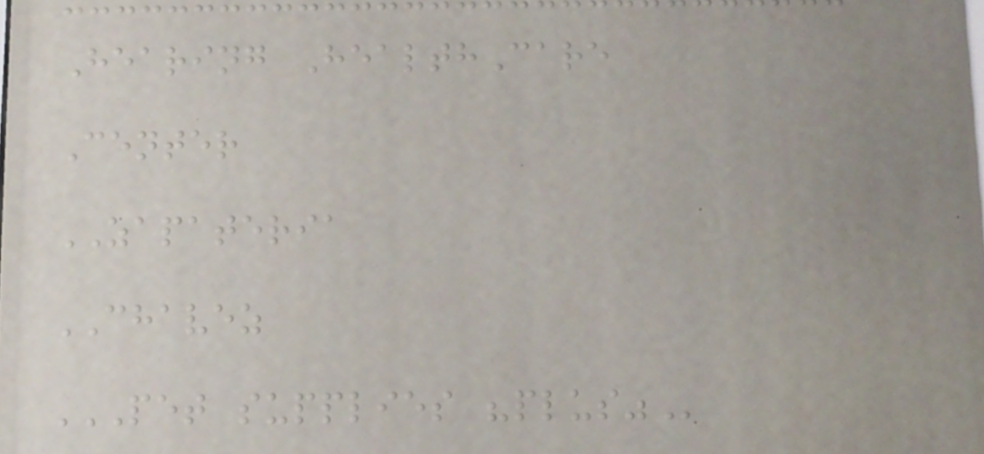Hearing HealthCare
Center
ZAPATERIA
CHAVEZ
PET SUPPLIES "PLUS"
